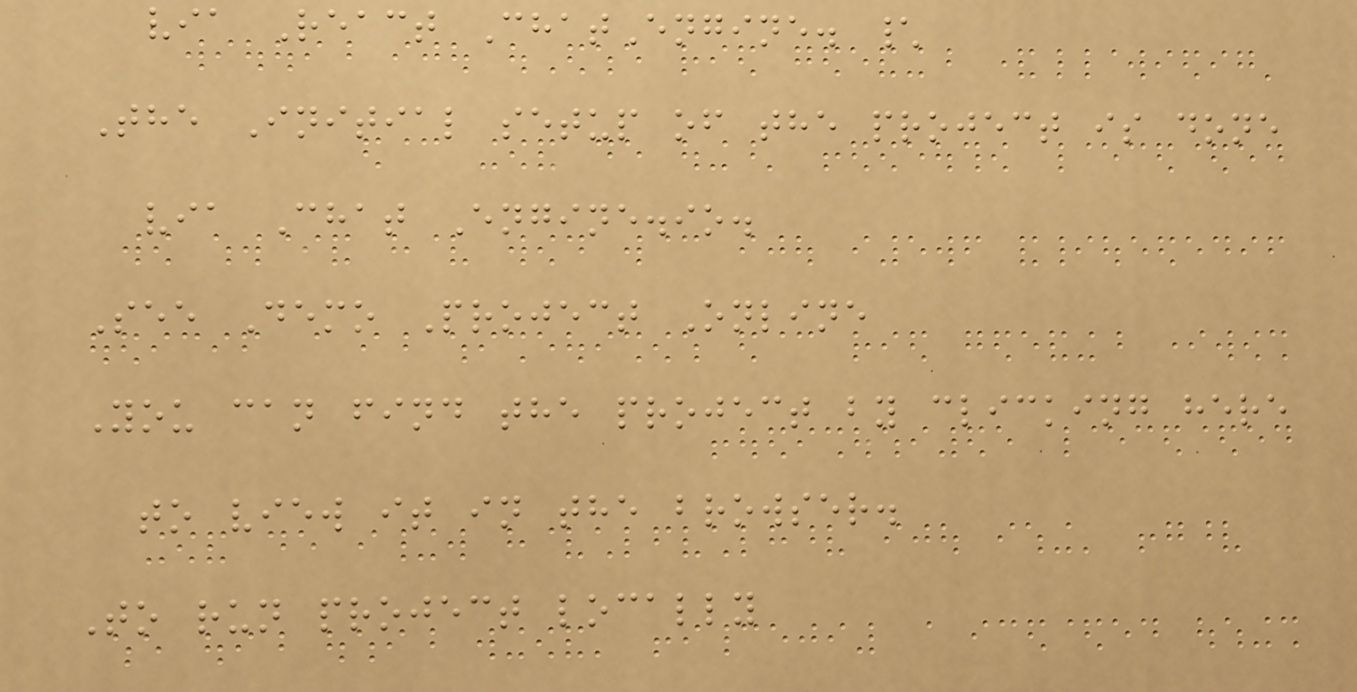via React ChatEngine. \
The Initial setup of the project is done
via Chat Engine.io.
See Demo Project Online
You can find the project by clicking here
to view it in the browser.
To run project locally
